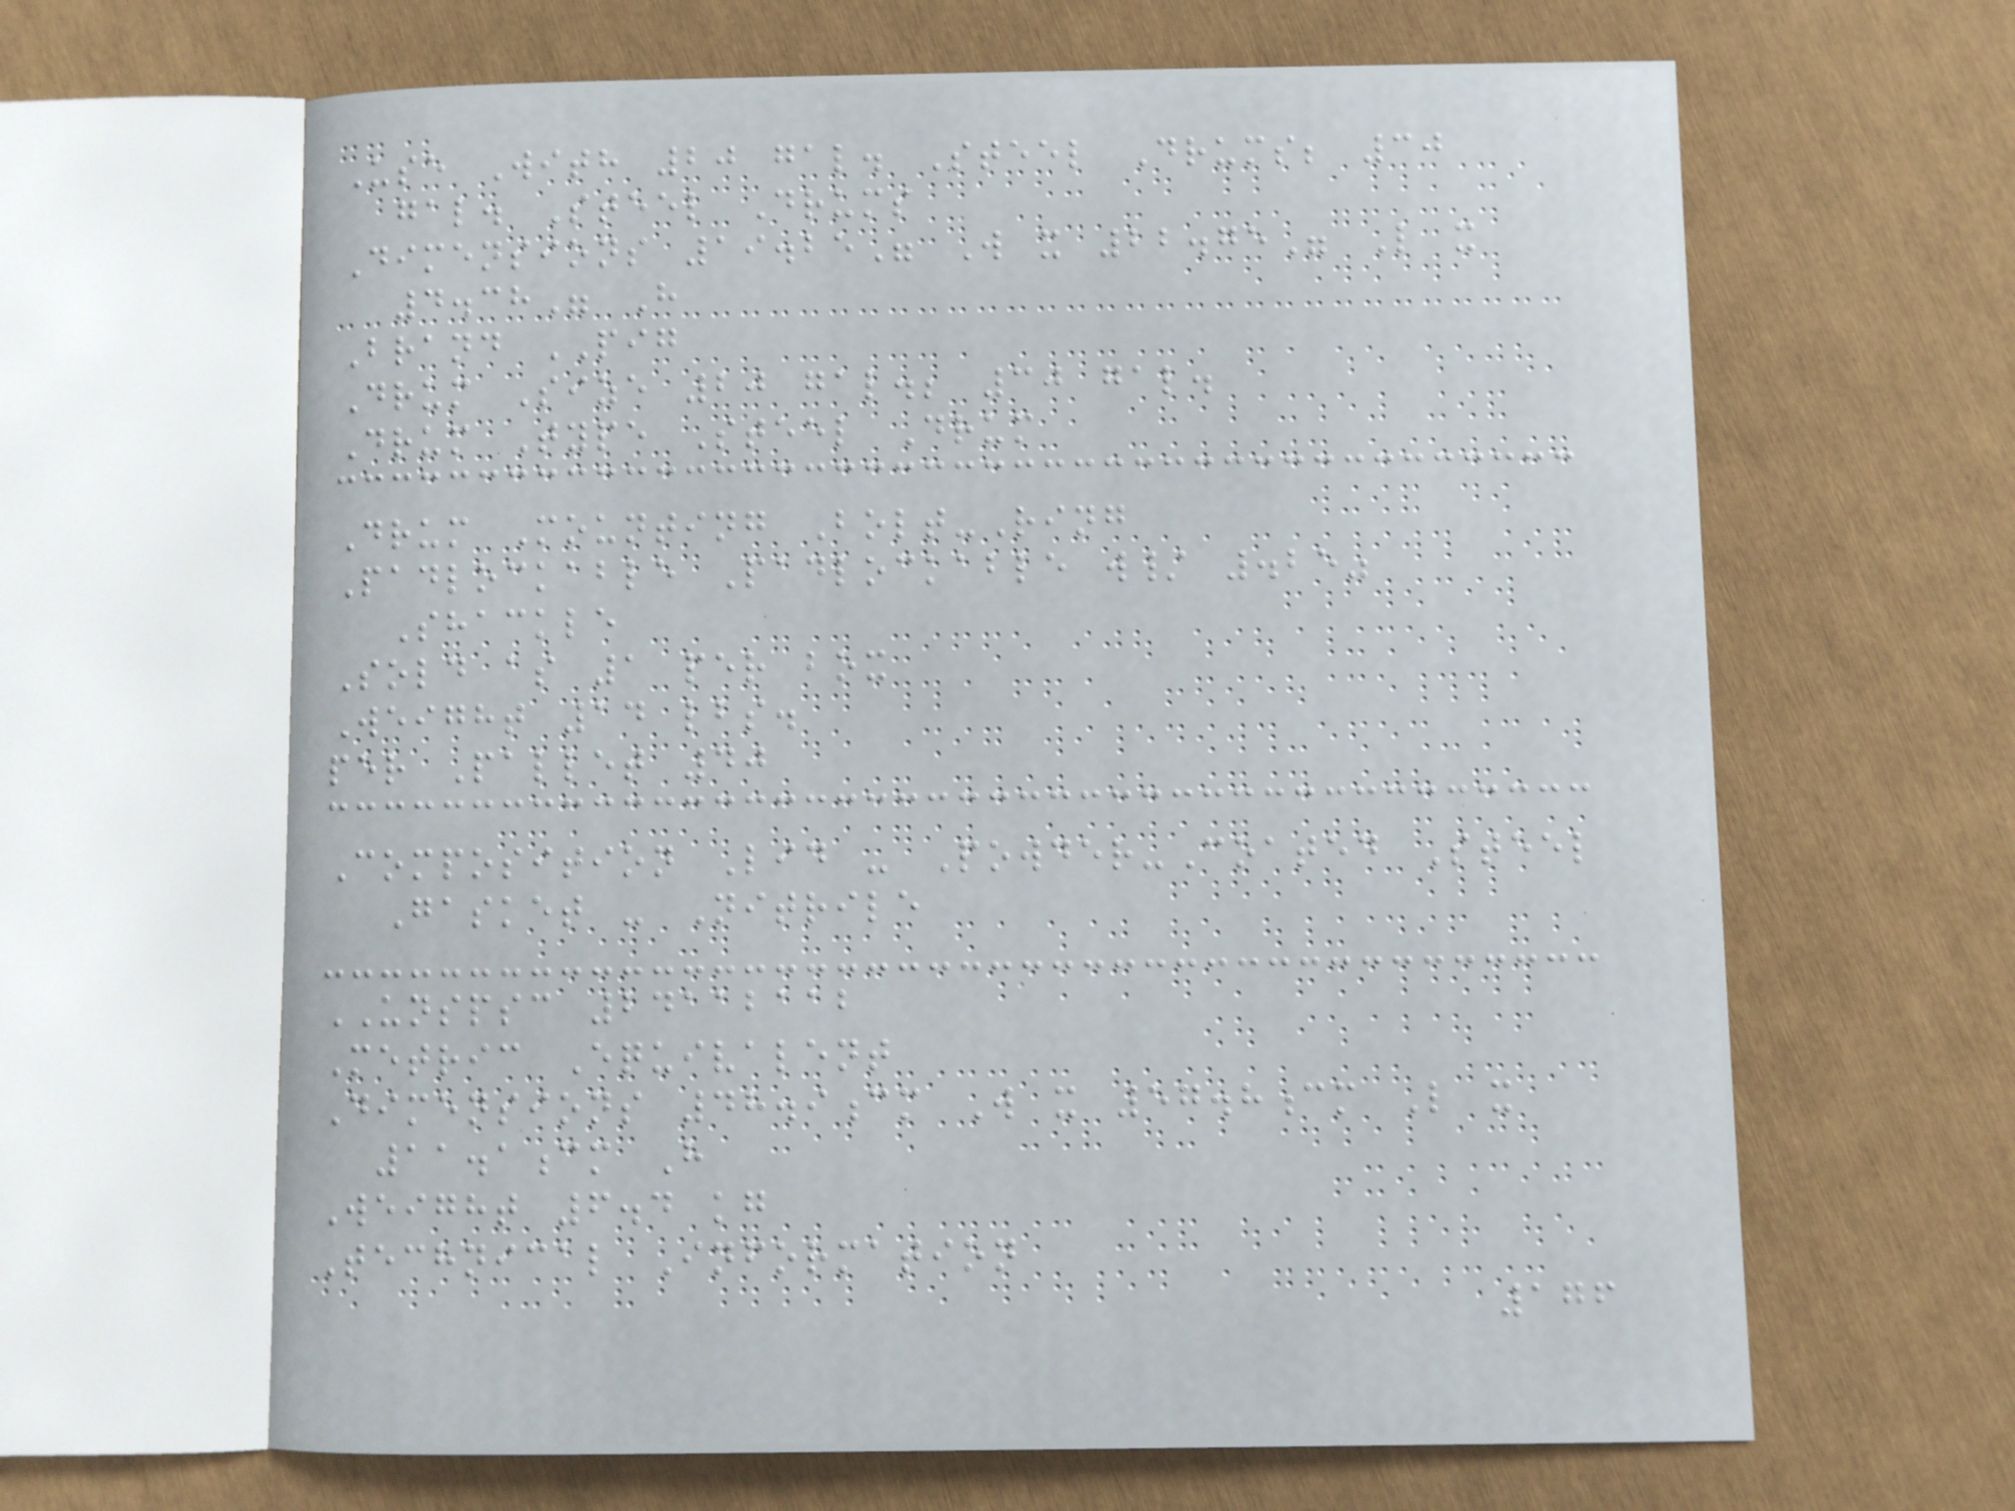Use With 20 gal. Steel Drums; 30
gal. Steel Drums
Dimensions 19.25" W x 22.75" L x
4.38" H
Brand PIG
Drum Size 20 gal.; 30 gal.
Drum Type Steel Drum
Drum Mounting Bolt-Ring
Padlockable Padlockable w/ .25"
Shackle
Sold as 1 per box
Weight 14 lbs.
per Pallet 40
Composition Lid - Powder-Coated Steel
Gasket - Nitrile
UNSPSC 24112112
Metric Equivalent
Dimensions 48.9cm W x 57.8cm L x
11.1cm H
Weight 6.4 kg
Technical Information
176
